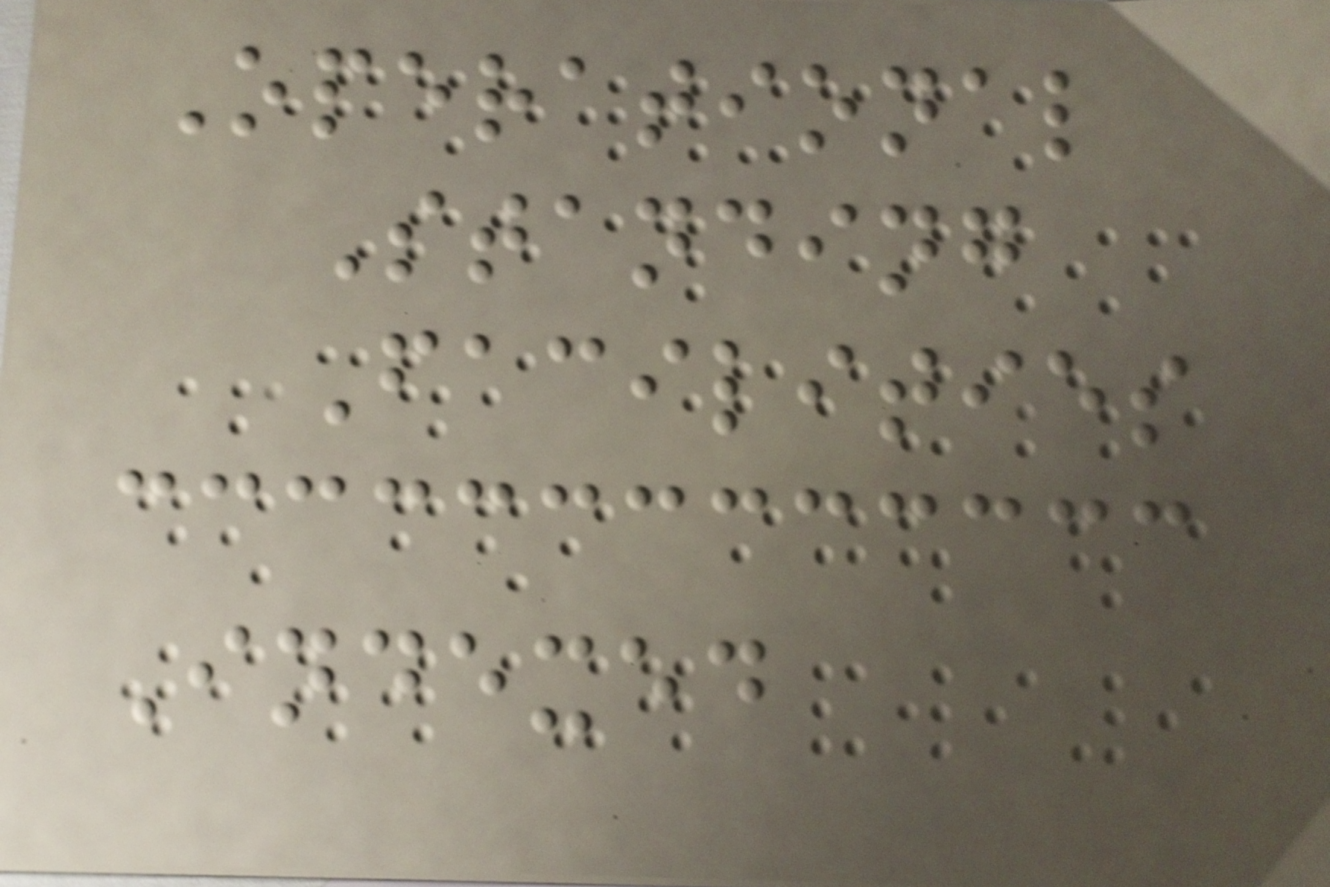Operational
Standing
Facilities
Indexed
